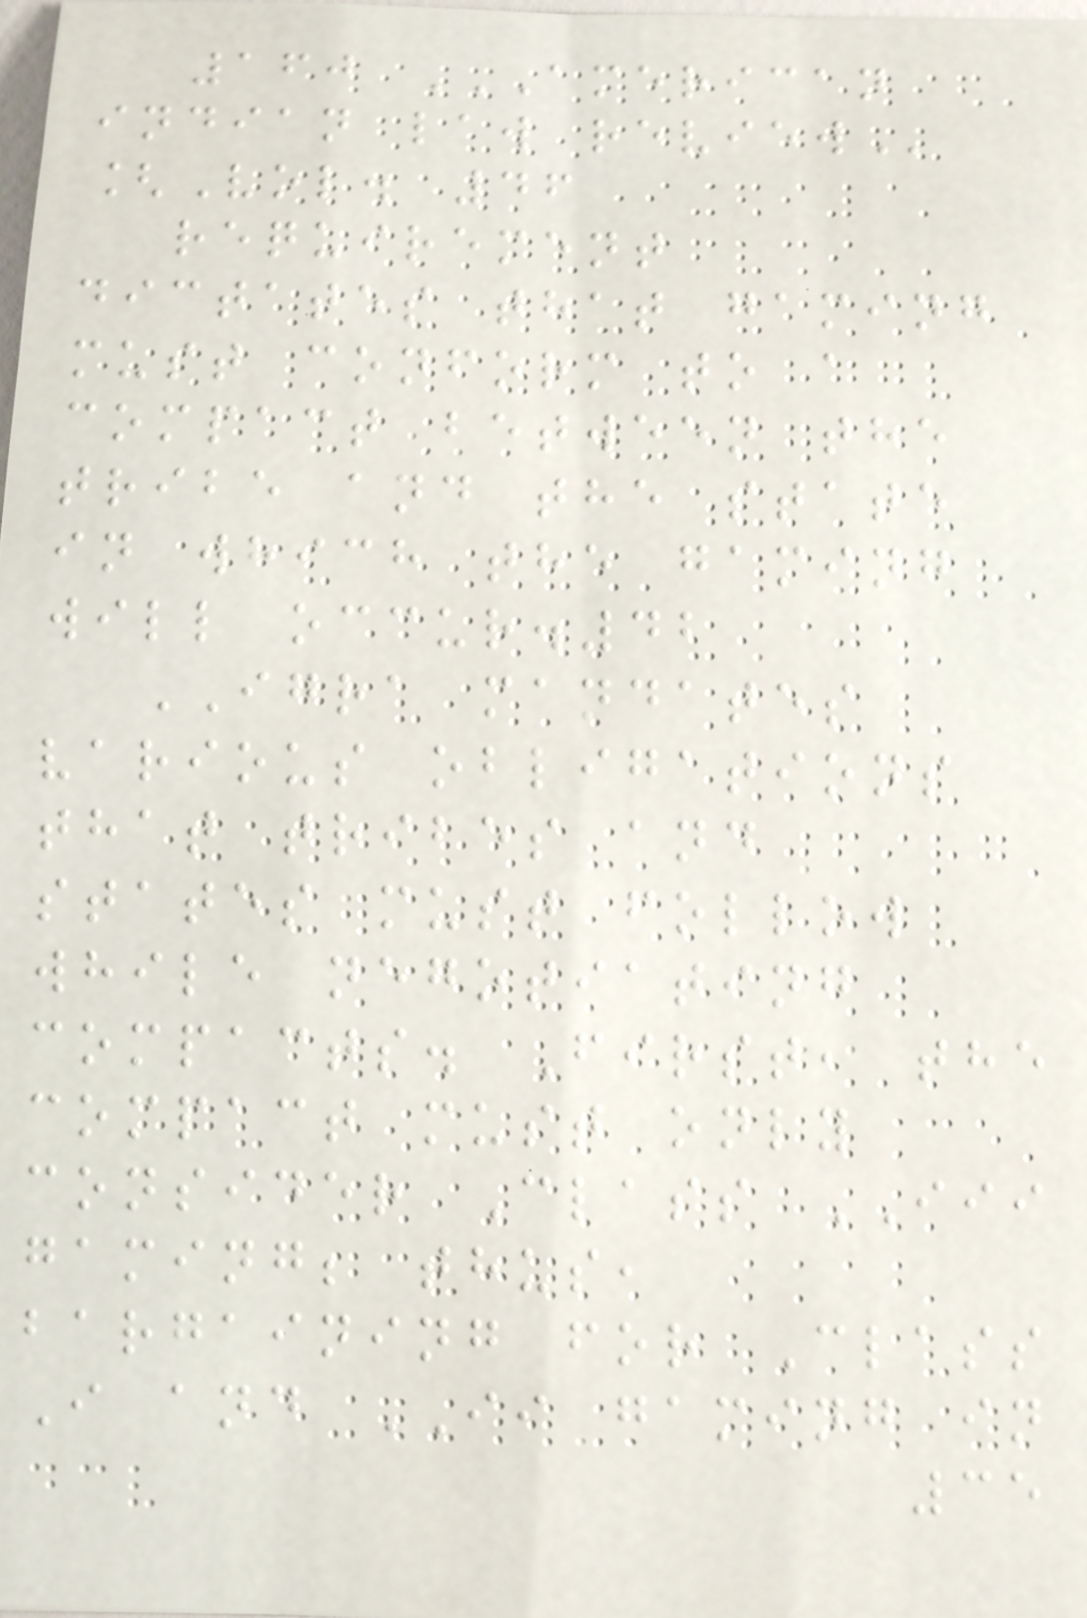160 AMERICAN
INDIAN LAW REVIEW
[Vol. 46
requirement
dictates that gaming
must conform to a
compact between the
tribe and the state
in which the gaming
will occur.42
IGRA mandates
various obligations
that tribes and
states must follow
while negotiating
compacts. First, the
compact must only
consider Class III
gaming; thus,
bargaining for Class
I and II gaming in
35
